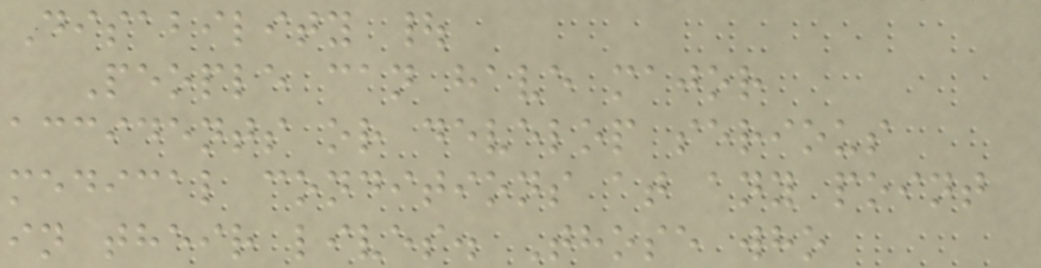Disability |
People can have major
accidents or develop serious
medical conditions at any point
in their lives. Those who
